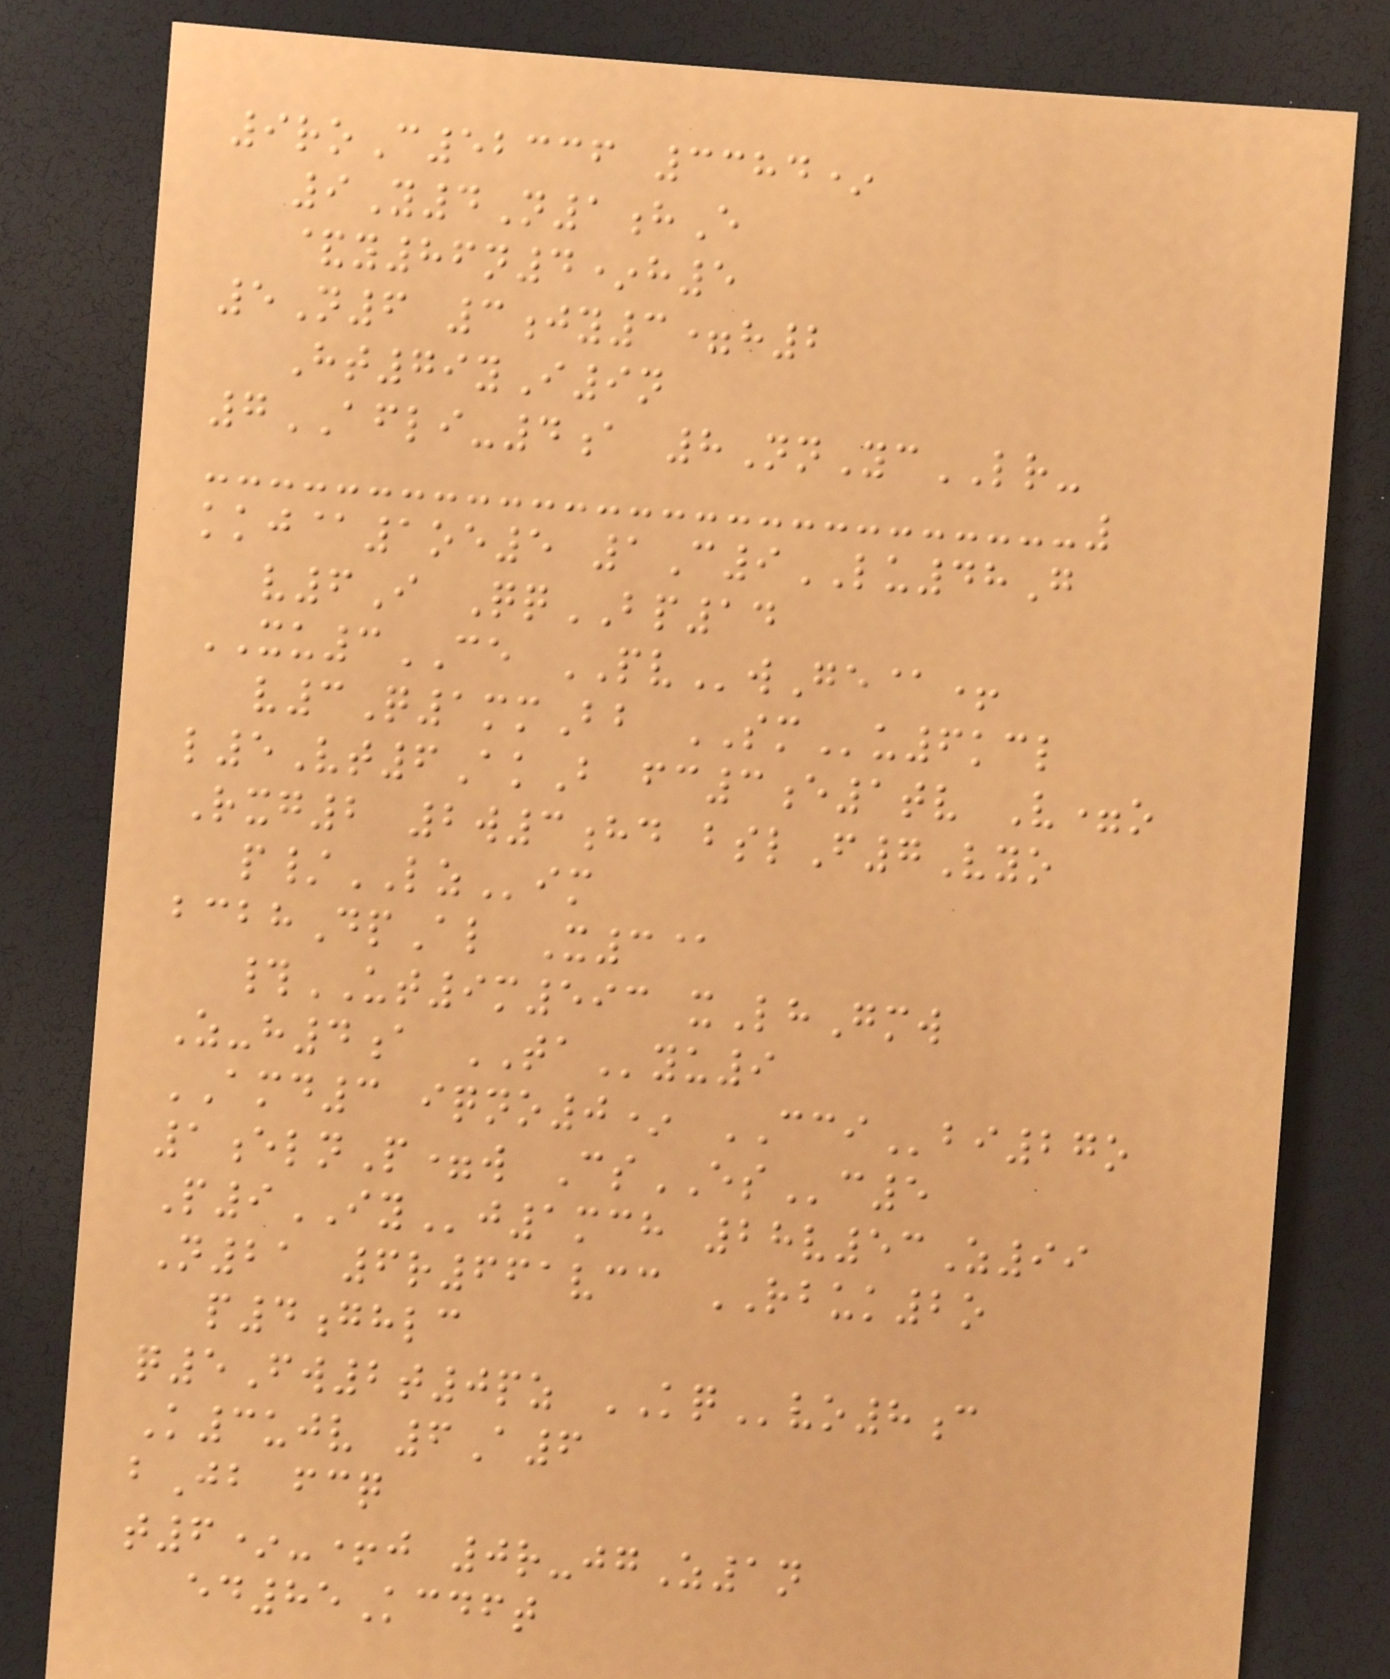9roC52336 3384*
9Y4N1hE
&y86n4*h5
5N6 3jy3=h2
Ht79yI9n
7AFLI-4a 8NnYcLR-
kkj@1oe5 1C9LU48G
v6I QqBP14
XU3CE PVwGe@+
v3Q1mmBb SMu6kcl
l5Vt6AkB fc3e1tv V=o
Rxg2 2w3hd bslF7Vyo
p/LZim
bcbhDpAl X3@
#UT9m593 xLhGmw
Z-h4a TAyu9
AMD3 iqno0* CCIbi27o
1elnP=w CsESc5
P9IYj1mch 28v53Z99
N21 6r661vcc RBUK2o
p4ghlc
q5Fw2t0pz KQvo8c
K3ujv 6A6
bJb fcq
t6*-+j 0r-jgZ1n
ed85Kcdft
